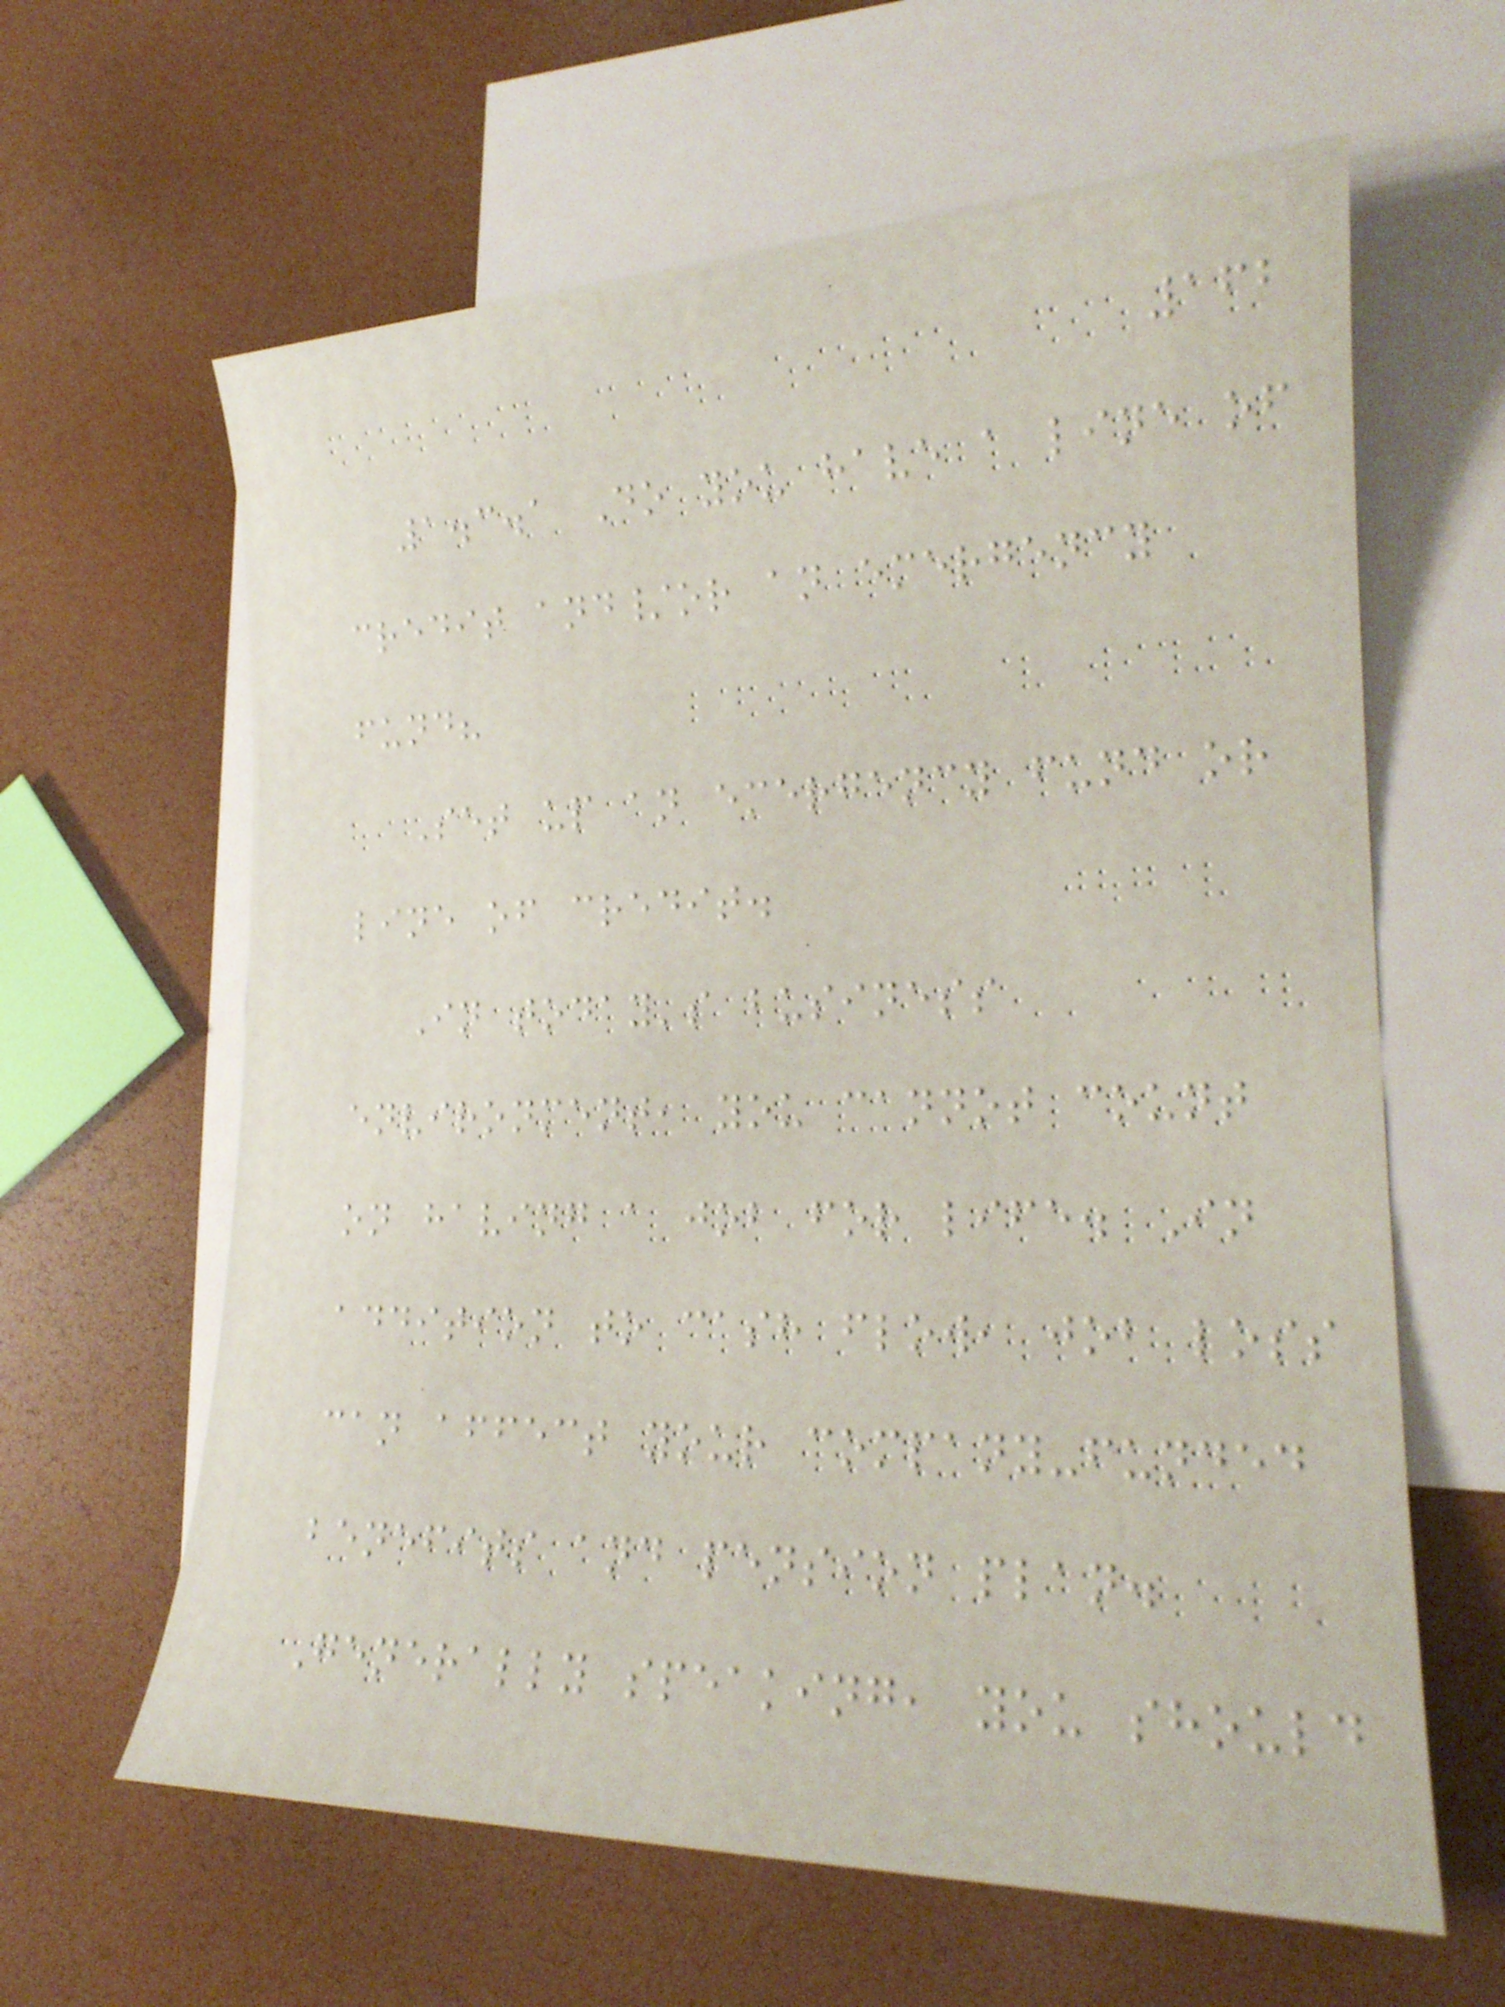162
1.3.1 Do you have a line of
credit and/or an emergency
fund?
Set up an emergency fund or
line of credit.
In today's business
environment, you cannot count
on having a job for life. In
addition to cash flow, job loss
can affect your company-funded
benefits and pension plan.
Generally speaking, you should
